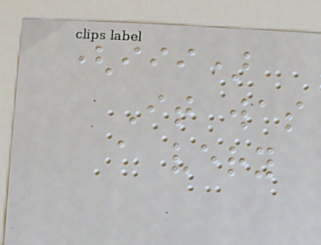(iii)
It was
a very
